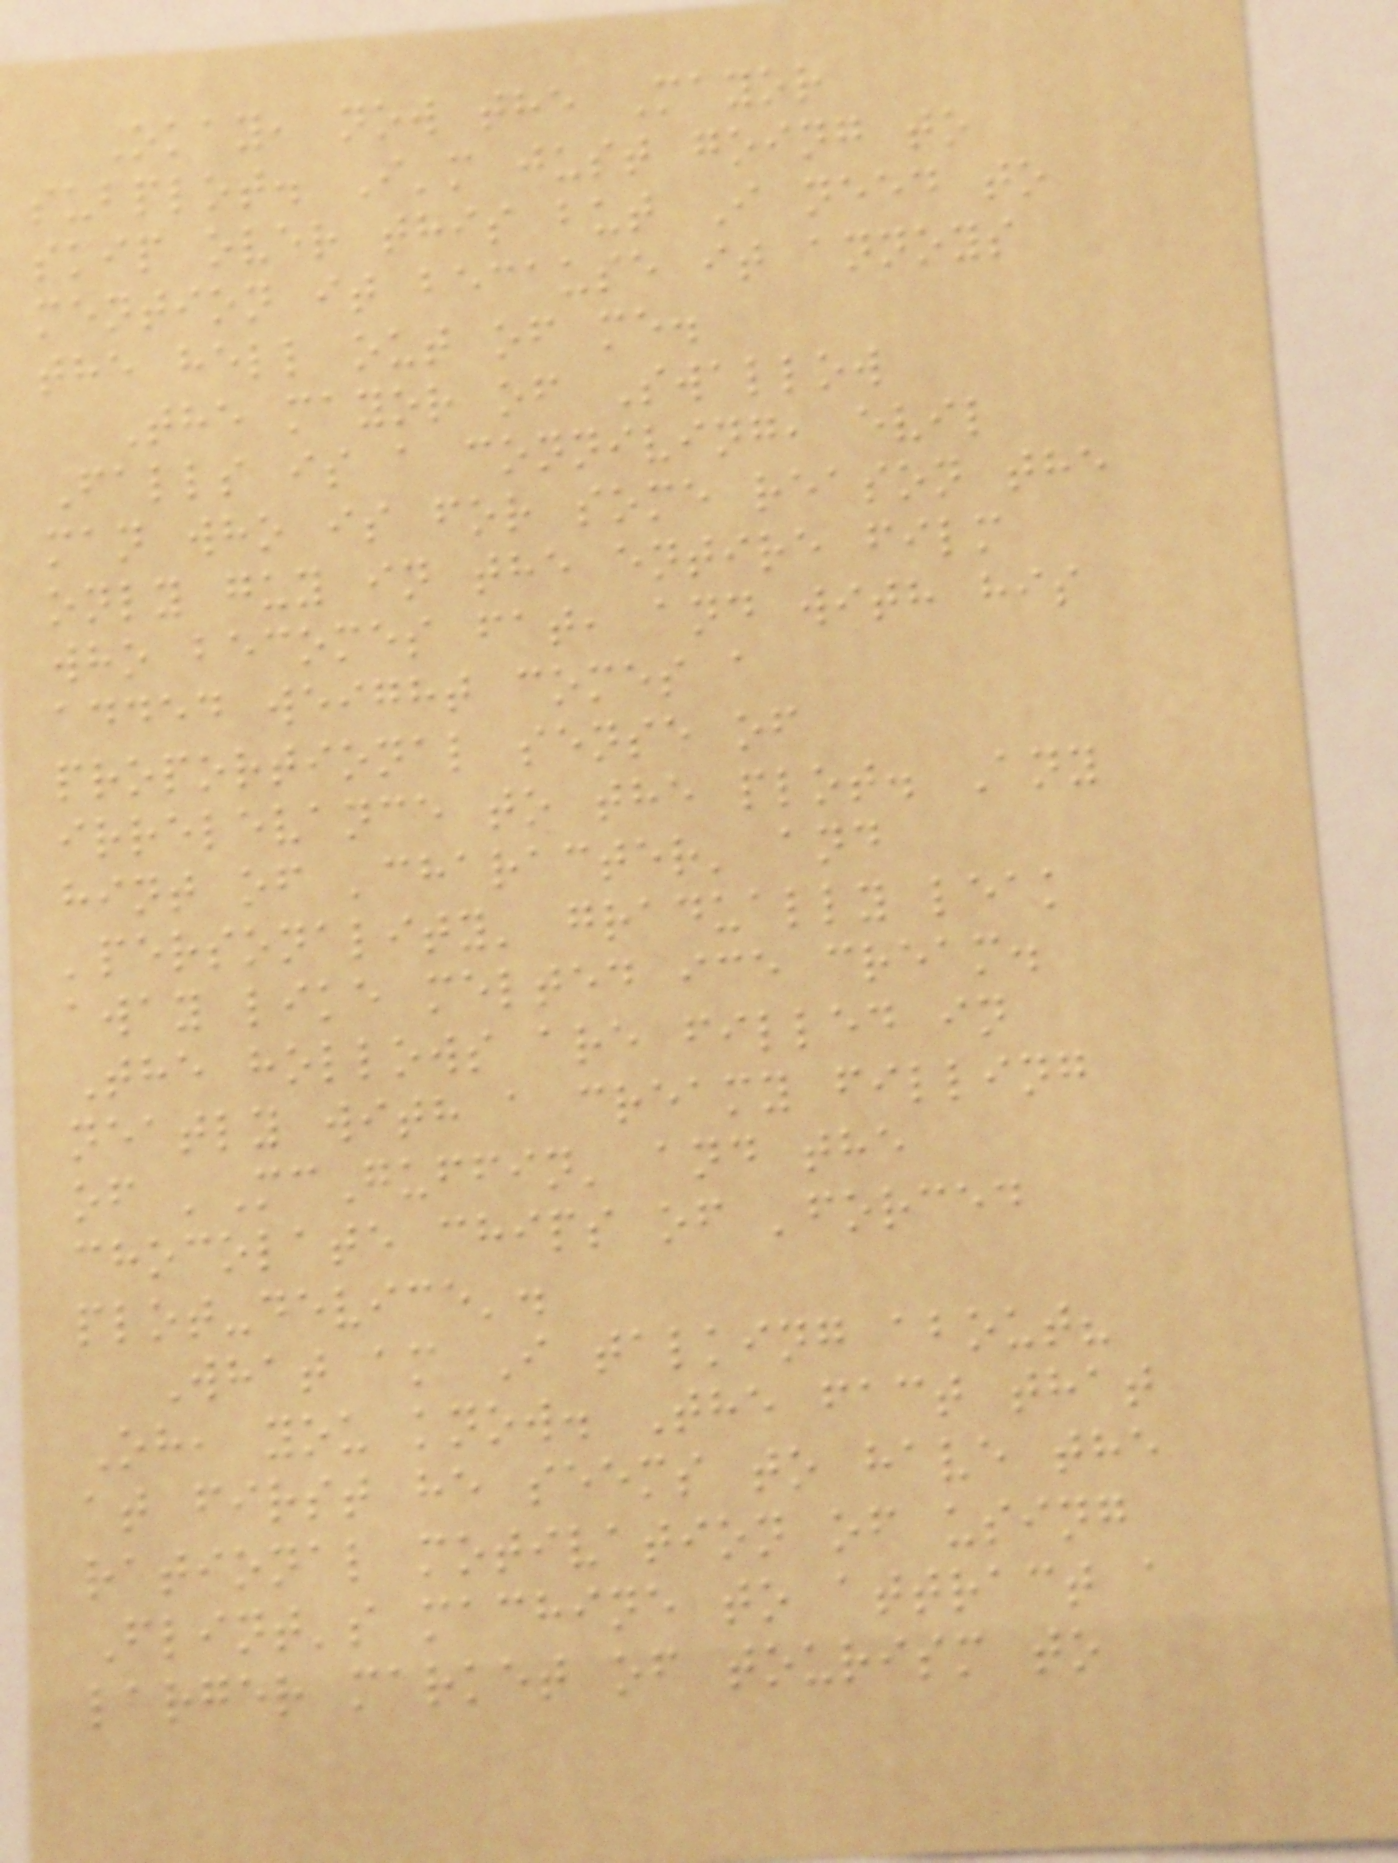Okay, now the Mayor
subplot. I'm just going to
skip over this but I need to
mention it because it annoys
the hell out of me.
The mayor of Swallow
Falls is a conniving, evil
man who is for some reason the
only guy in the entire film
who becomes fat, and with his
added weight comes a
proportional sense of
irrelevance to the plot. Any
hint of 'character' and
'personality' gradually leak
away like melted ice cream.
The hollows are filled in
neatly with a creamy filling
of 'McGuffin' and the
chocolate chips of 'forced
plot-device'.
What am I talking about?
Oh, you know. The fact that
at first he seems to have the
rational motivation of using
Flint's machine to attract a
larger market of tourism to
